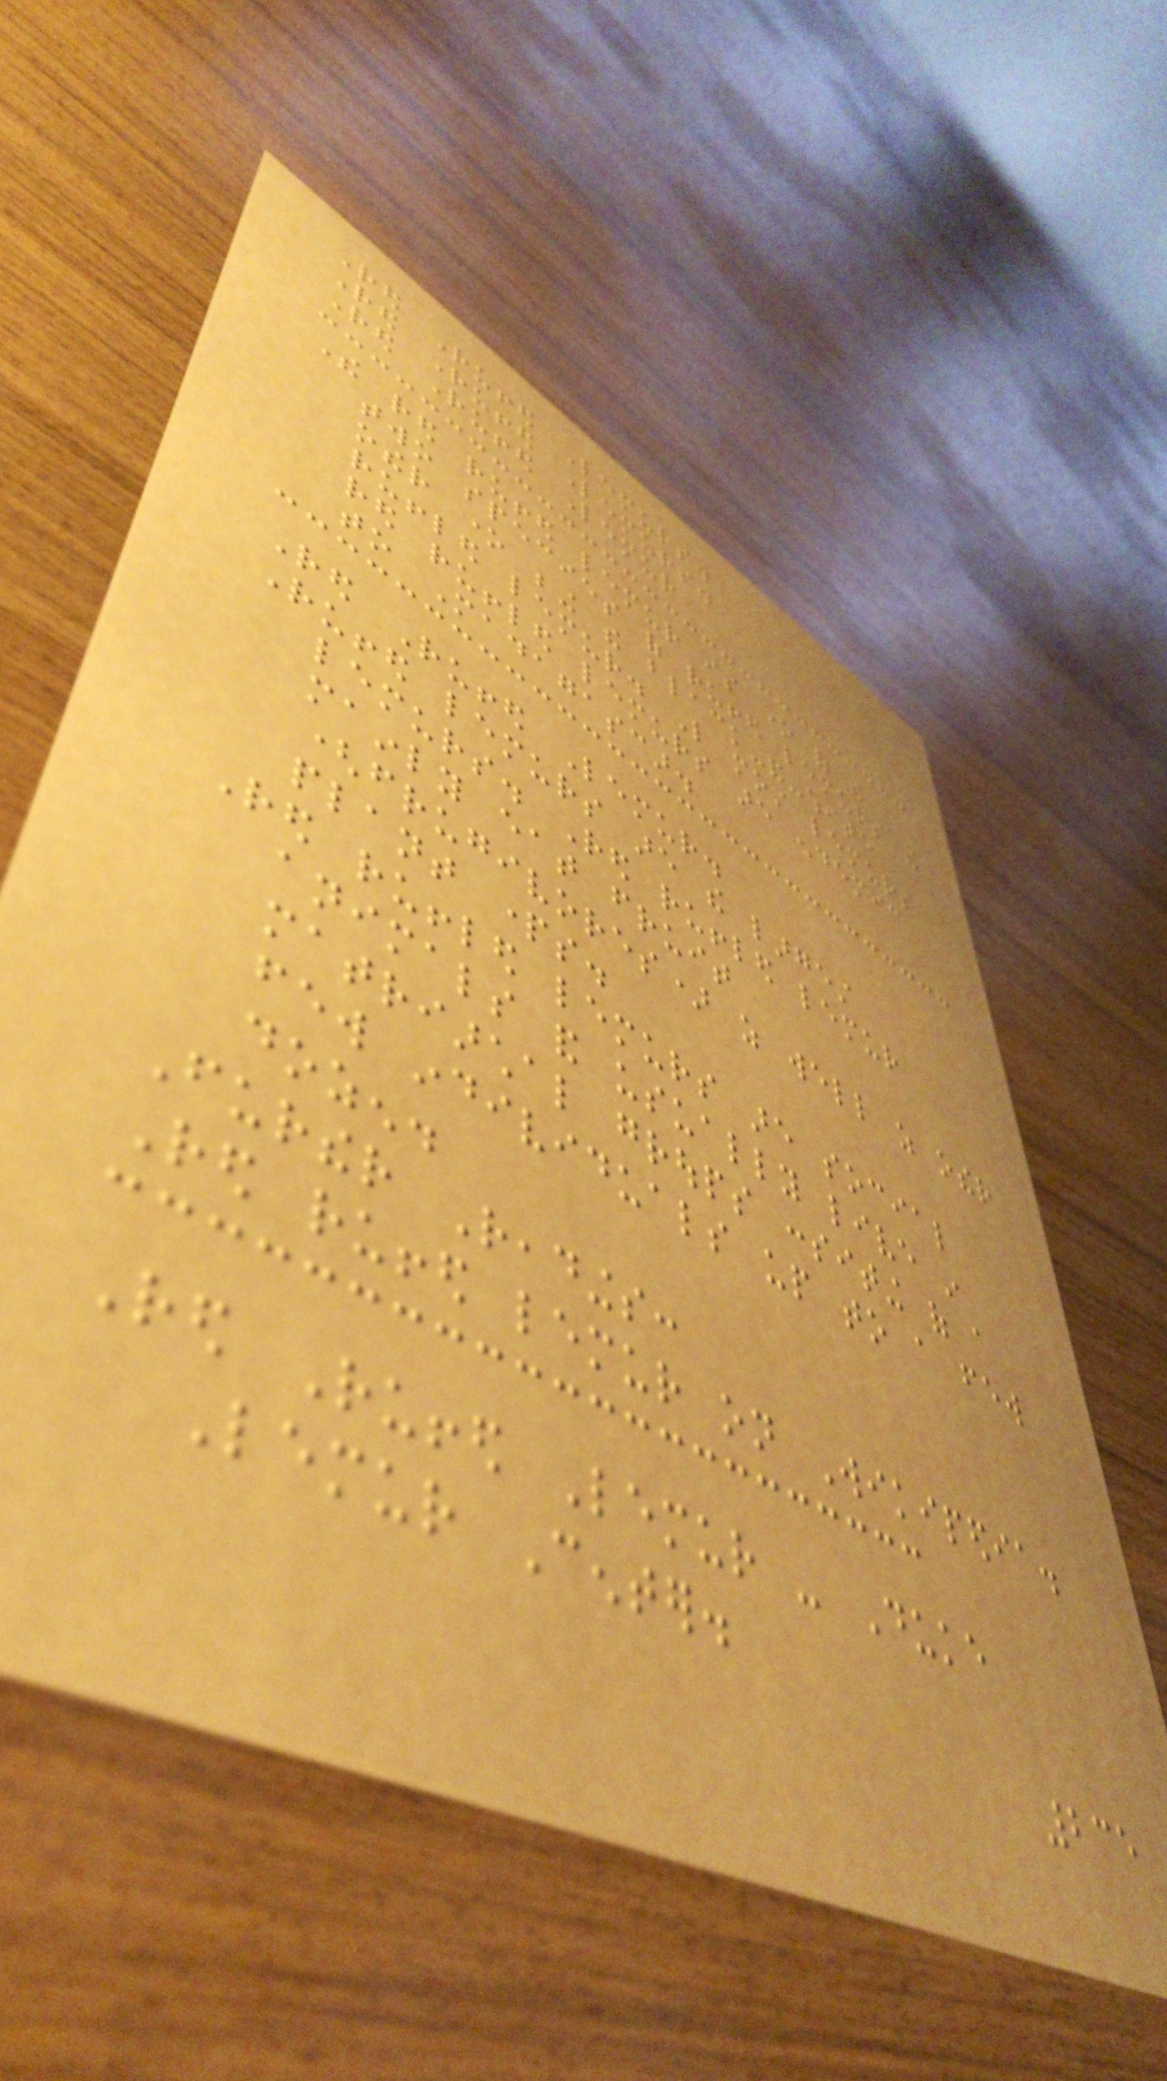Red Ruffed Lemurs.
Red Ruffed Lemurs.
Red Ruffed Lemur
The red ruffed lemur is one of the
two species of ruffed lemurs the
other one being the black-and-white
ruffled lemur. Like most lemurs
red ruffled lemurs are endemic
to Madagascar.
Red Ruffed Lemur.
Ruffed lemurs are the largest
lemurs. Red ruffled lemur
mainly eat fruit
(frugivores) as well as other
plant parts.
Red ruffled lemurs are social
animals and usually live in
matriarchal groups consiting of a
few individuals up to a few
dozen.
Further Readings:
Red ruffed lemur on Wikipedia.
Red Ruffed Lemur - Duke
Lemur Center.
235
